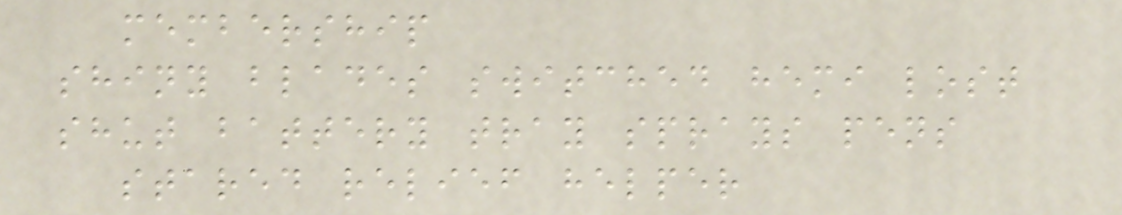membership
shiny blades switched hemi lost
shut battery tray sprays pens
stared relief helper
